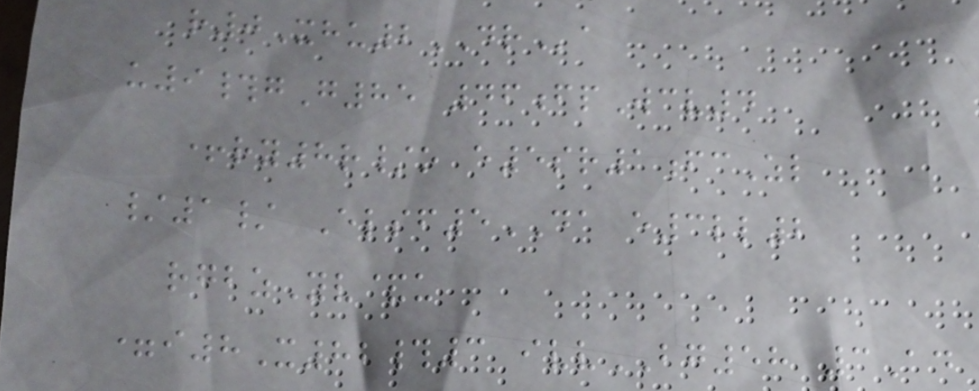r0Xhu2DRa
u9#gG85 46fpWcv4
+ry8r/o e5sr1fcZl
/1/ Elsf5DA e3ll2
rgbzYv&u
=i8X82#3 ivvBG58 3Ad
